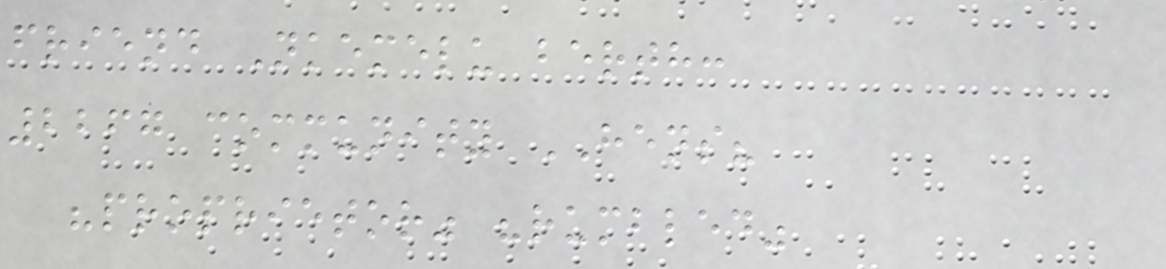friend Nkemelu berth:
2267 community HENS?
"proprietor" "rumbled"
